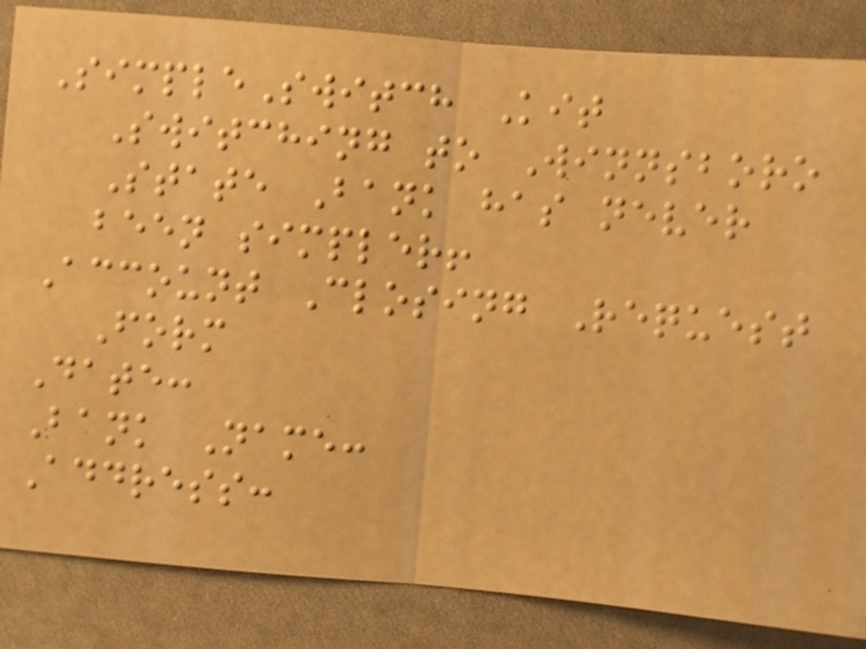SimpleSwitch Kit
Switching to Winnsboro
State Bank has never
been simpler!
Account Closing Request
Form
Date:
Bank Name:
Address:
